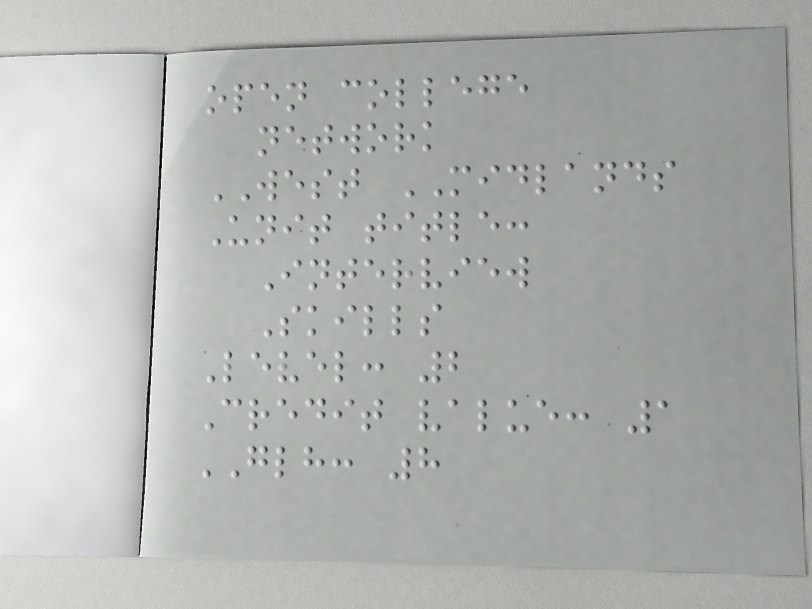open college
network
WEST MIDLANDS
Unit title:
Interview
Skills
Level: 2
Credit value: 1
GLH: 8
